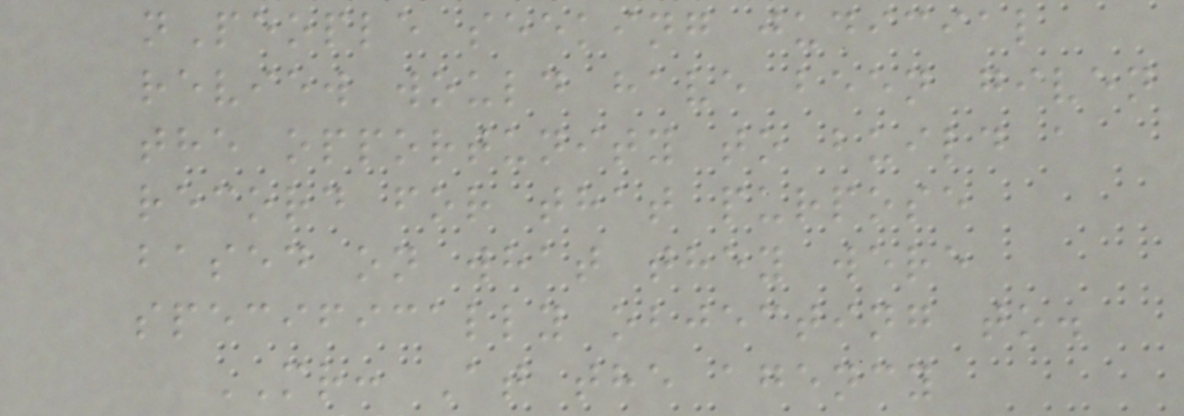nPeople seeking judicial
review would have been given
the opportunity to build a
record for that purpose
based on what they were
specifically objecting to.
MR: At the agency
